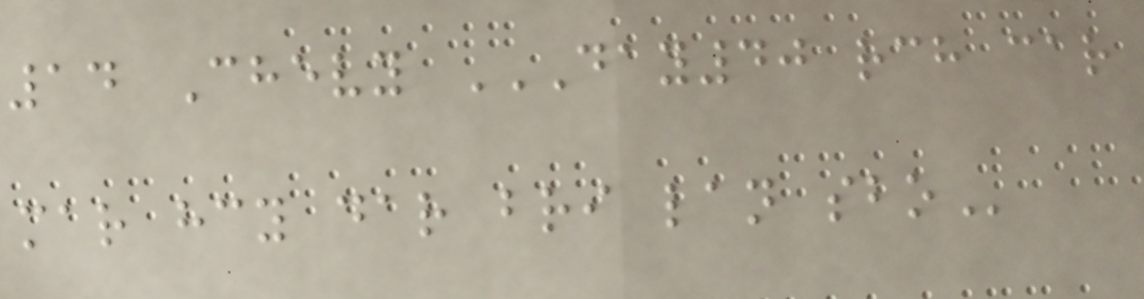14 Chevy DAY40 RCH CAR
MAR HCY DAR BRI LAN SBO
